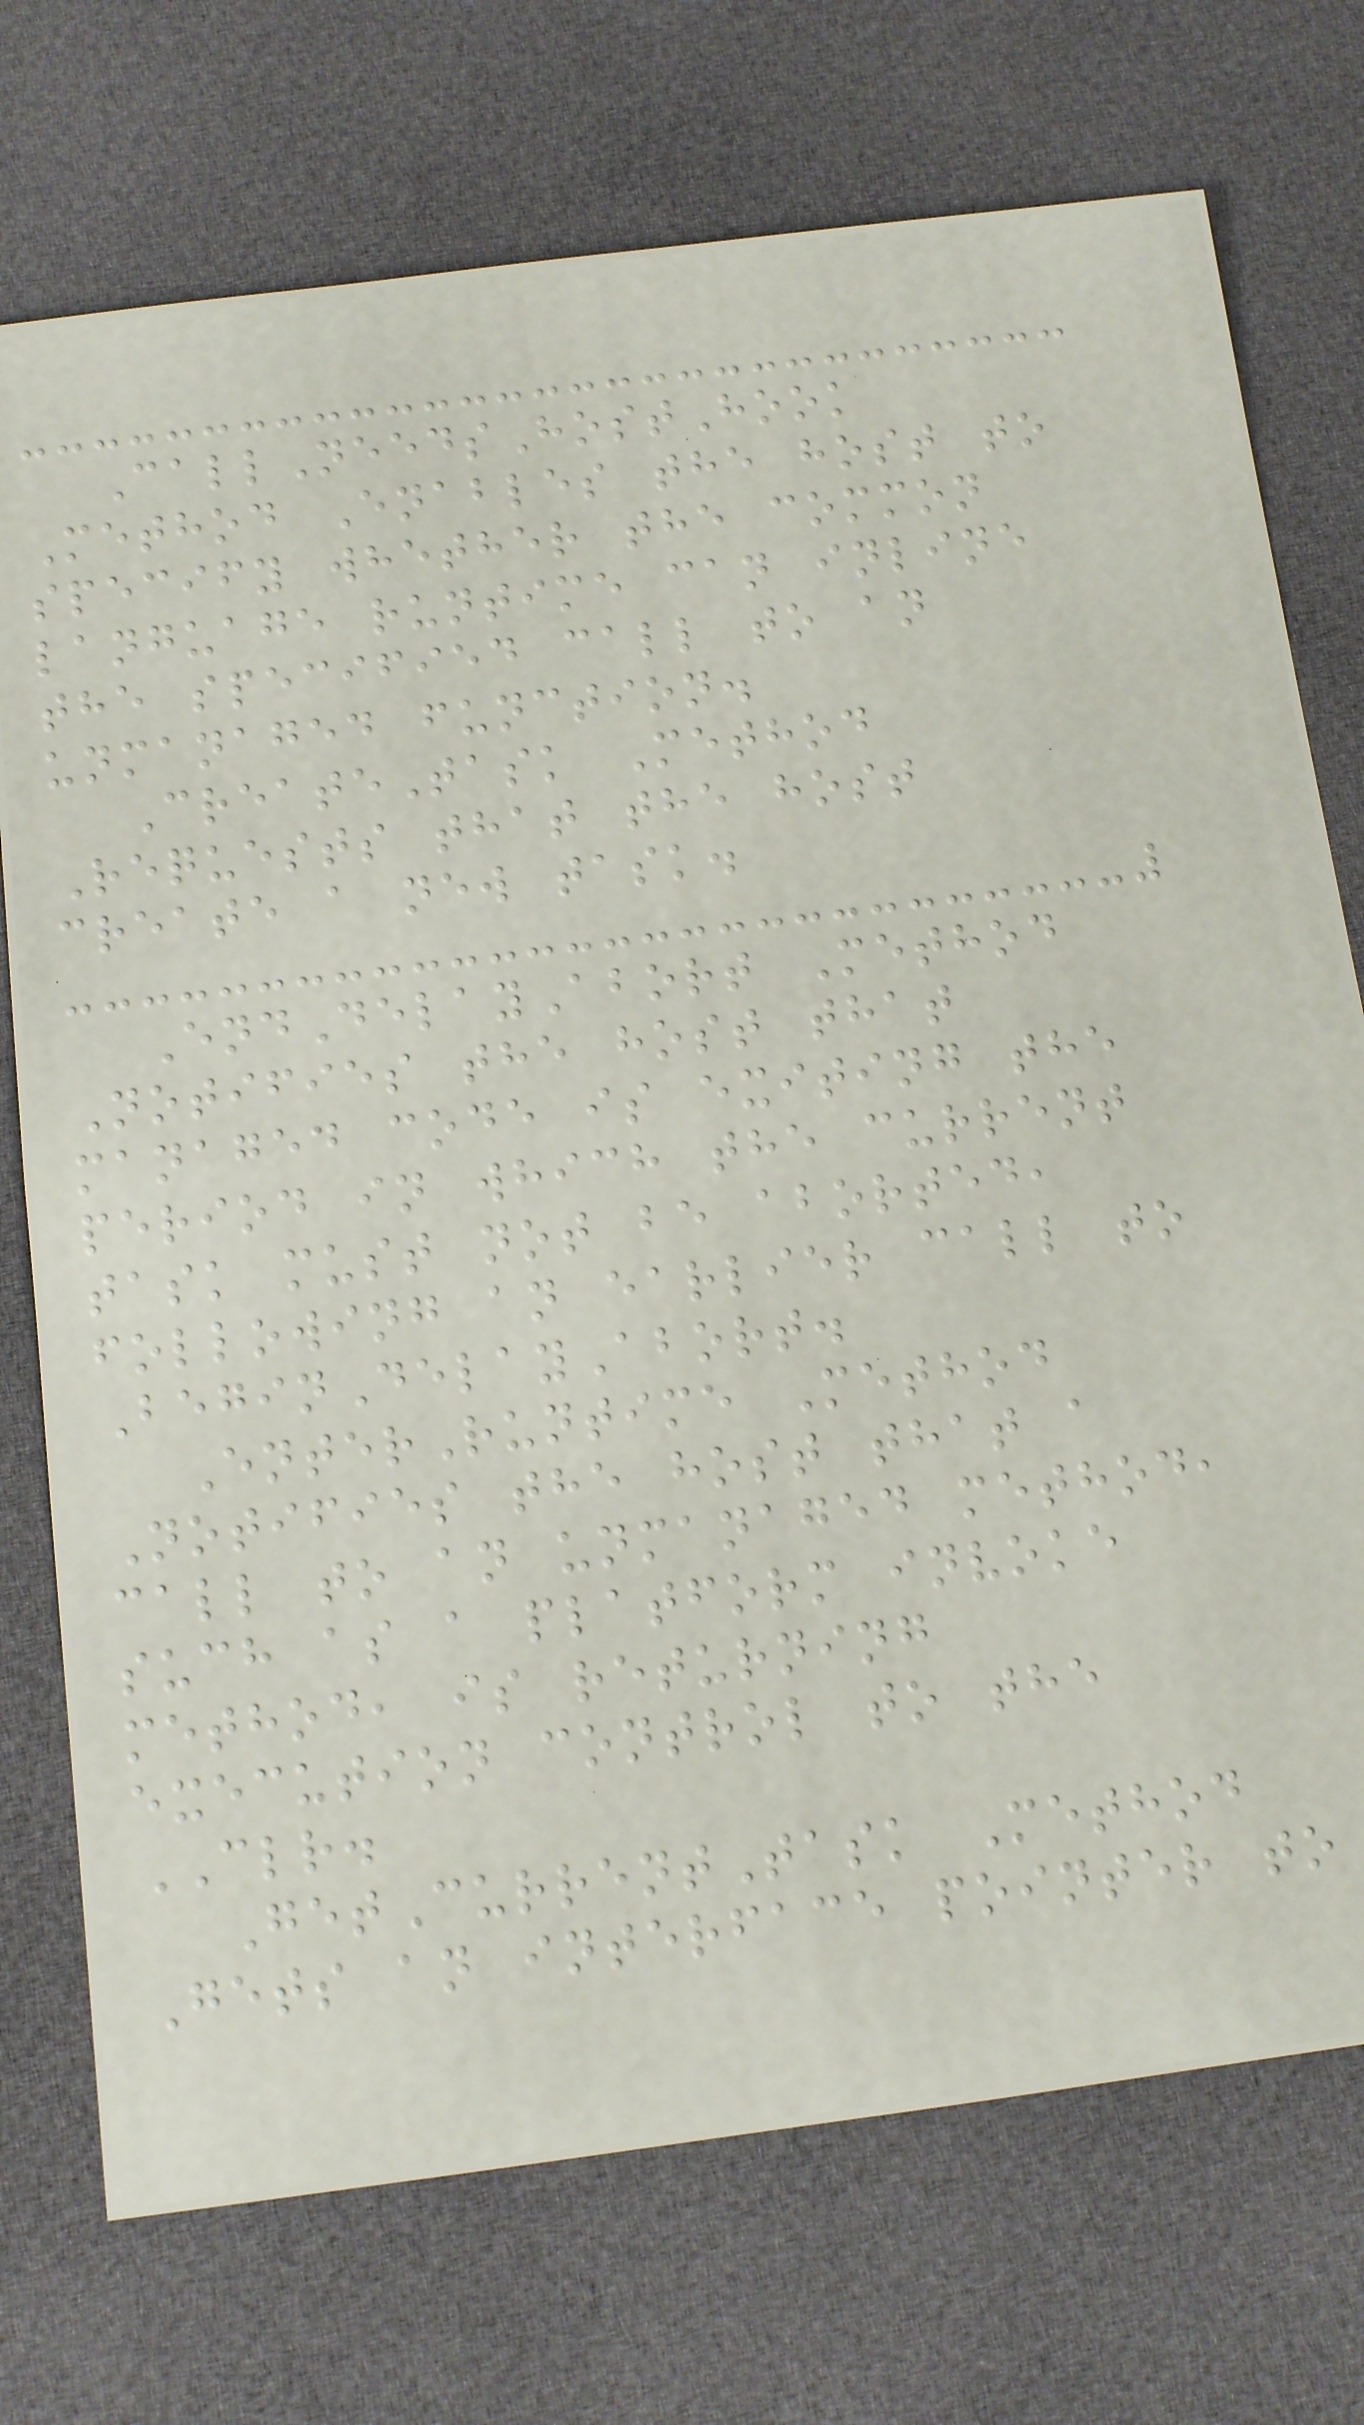CallNeedsHostHook
Method Enables the host to
specify whether the common
language runtime can inline
the specified call to an
unmanaged function.
CreateTask Method
Requests that the host
create a new task.
EndDelayAbort Method
Notifies the host that
managed code is exiting the
period in which the current
task must not be aborted,
following an earlier call to
BeginDelayAbort.
EnterRuntime Method
Notifies the host that a
call to an unmanaged method,
such as a platform invoke
method, is returning
execution control to the
CLR.
GetCurrentTask Method
Gets an interface pointer to
